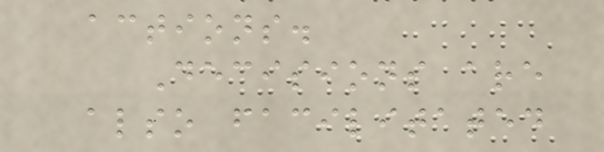actions.
Decisions are
also facilitated
